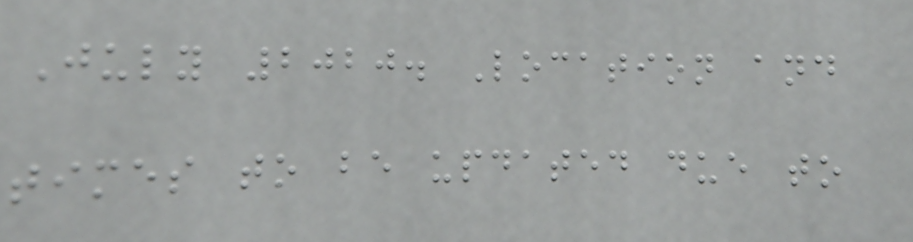July 2020. Location and
times to be updated due to
